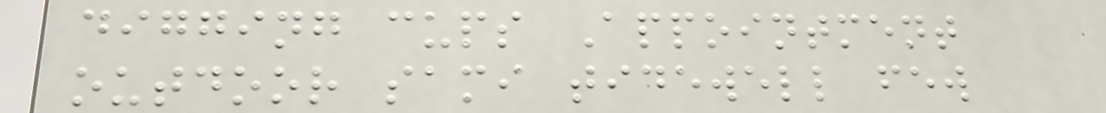digging cups Appointment
outdoor sami tidewell few
